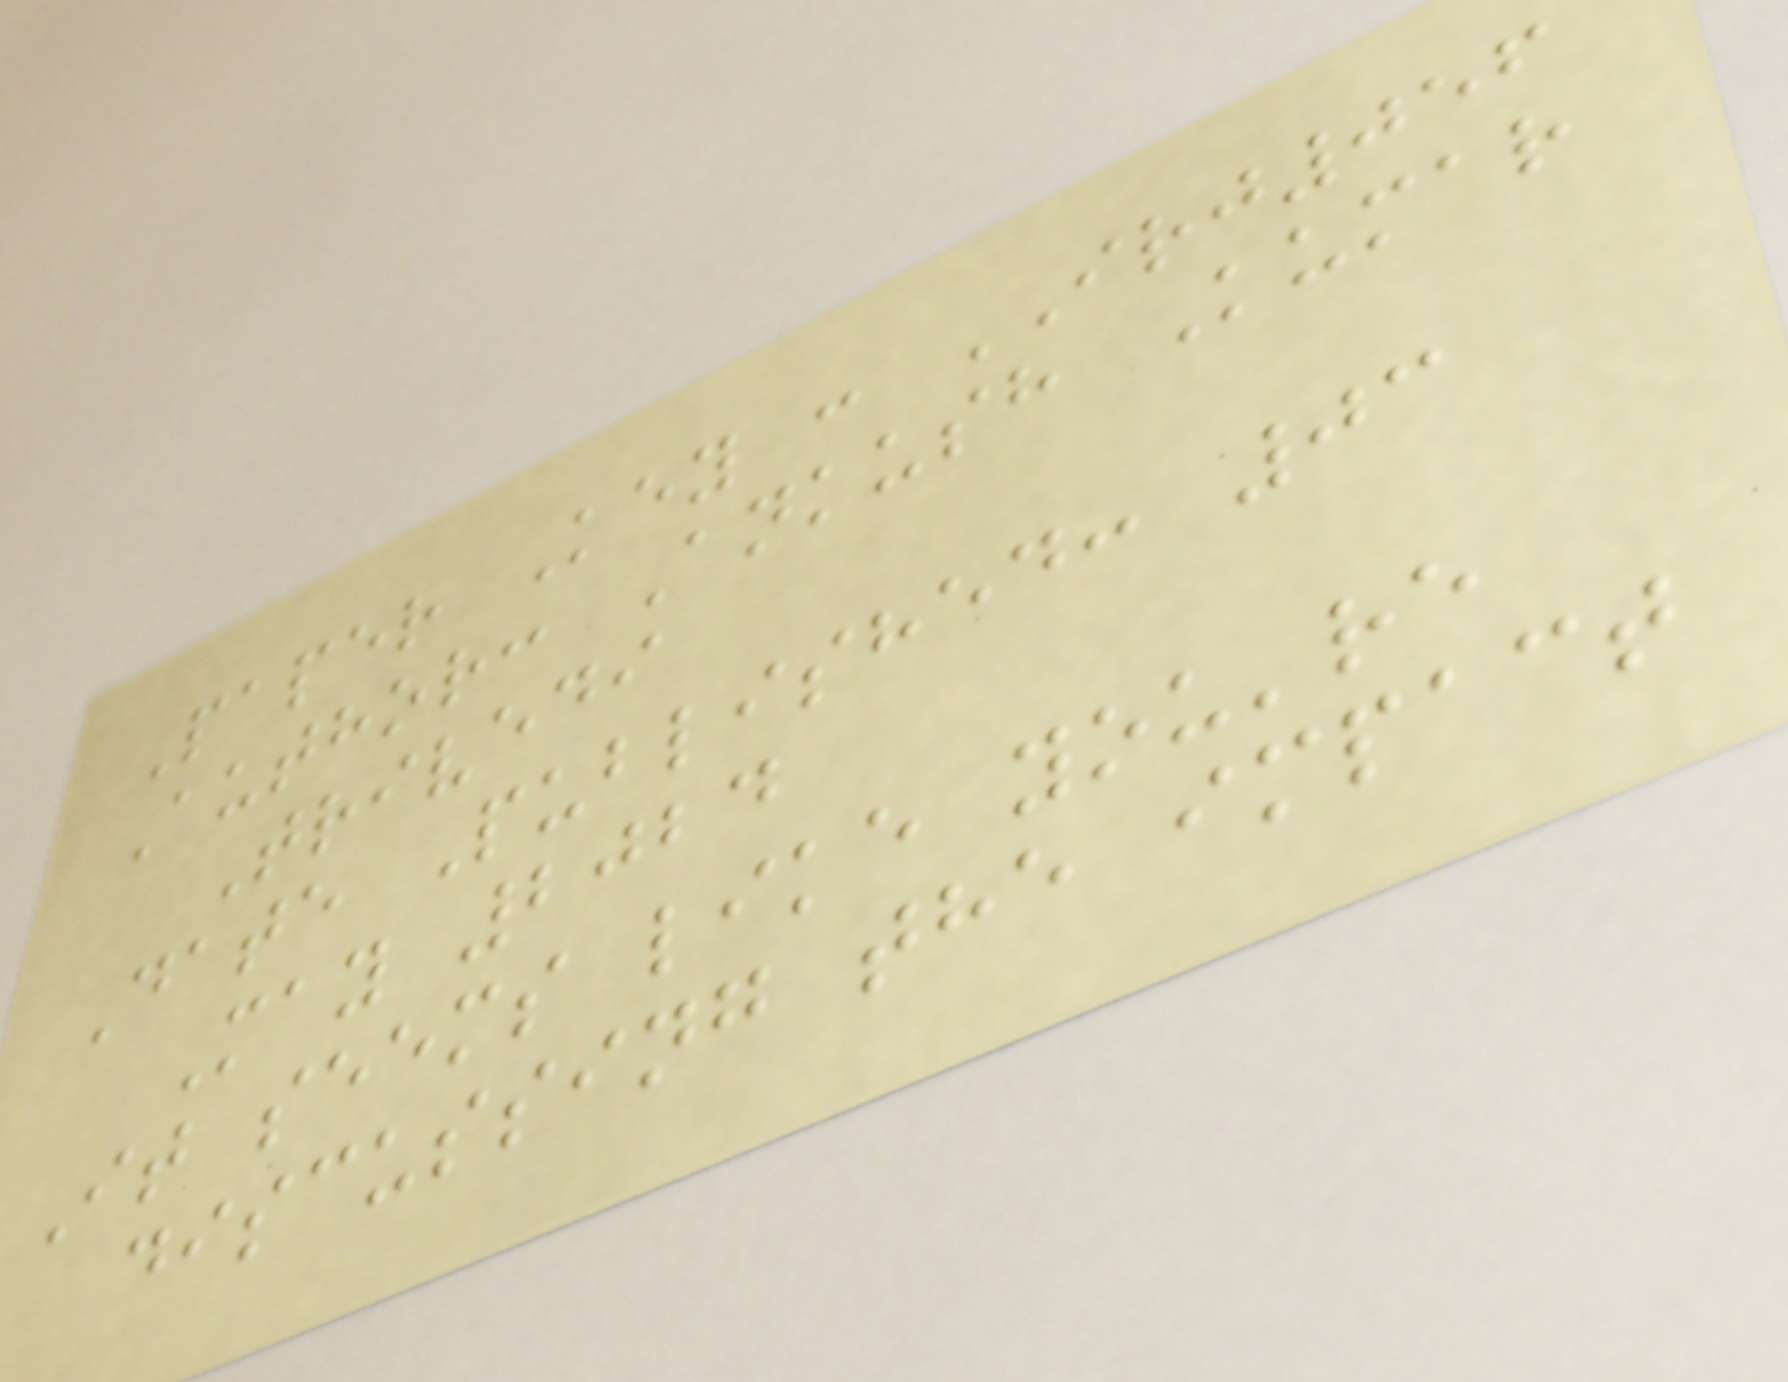Paper Key : IRJ056
Author: Ankush Kumar
Trivedi
Date Published: 03
May 2024
It seems like you're
discussing the impact
